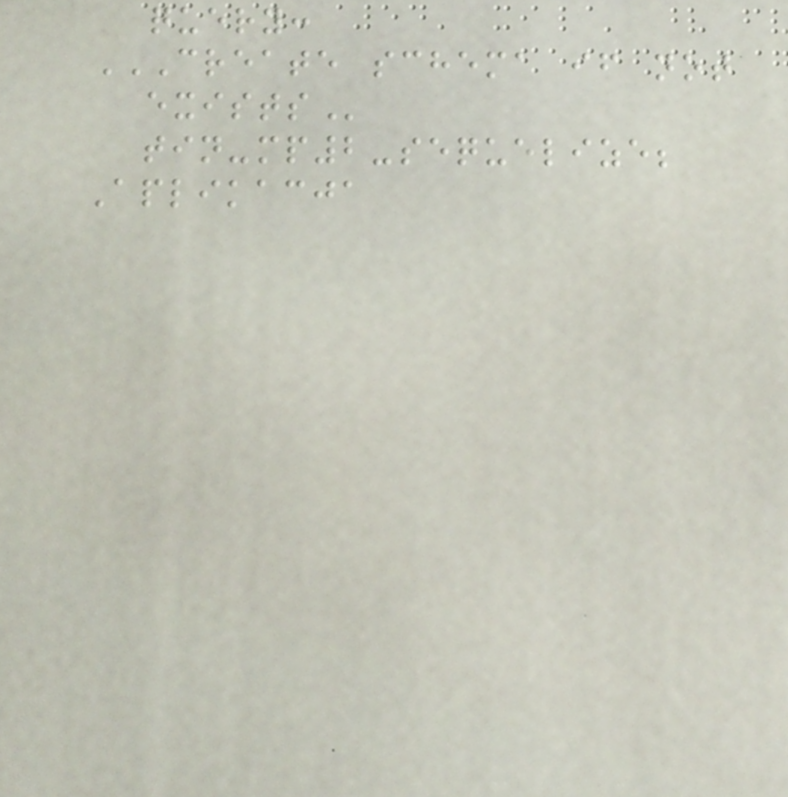query:
CREATE SCHEMA IF NOT
EXISTS
tin-mp2-sequelize;
Aplikacja
